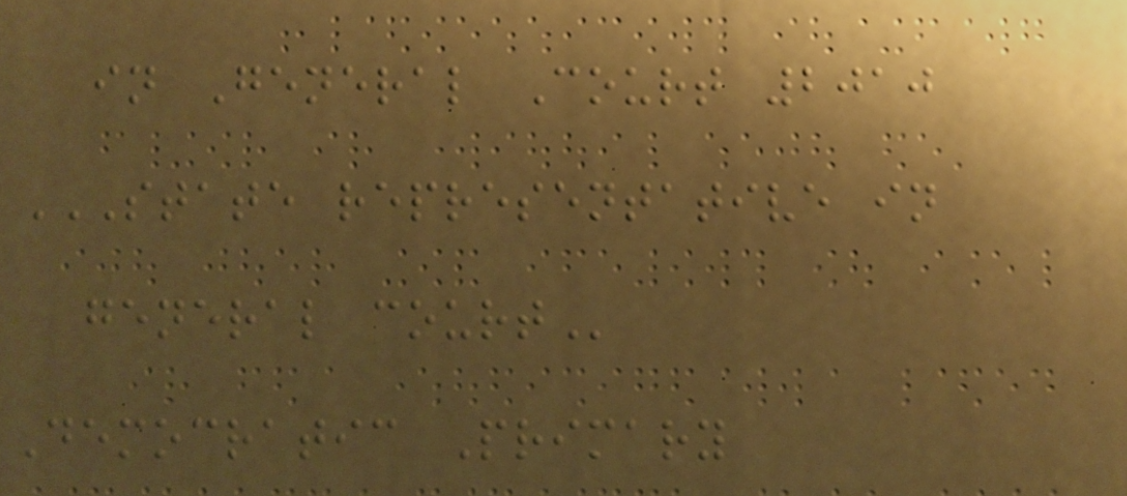in General Court 2010
STATE REPRESENTATIVE IN
GENERAL COURT
Democratic Primary
